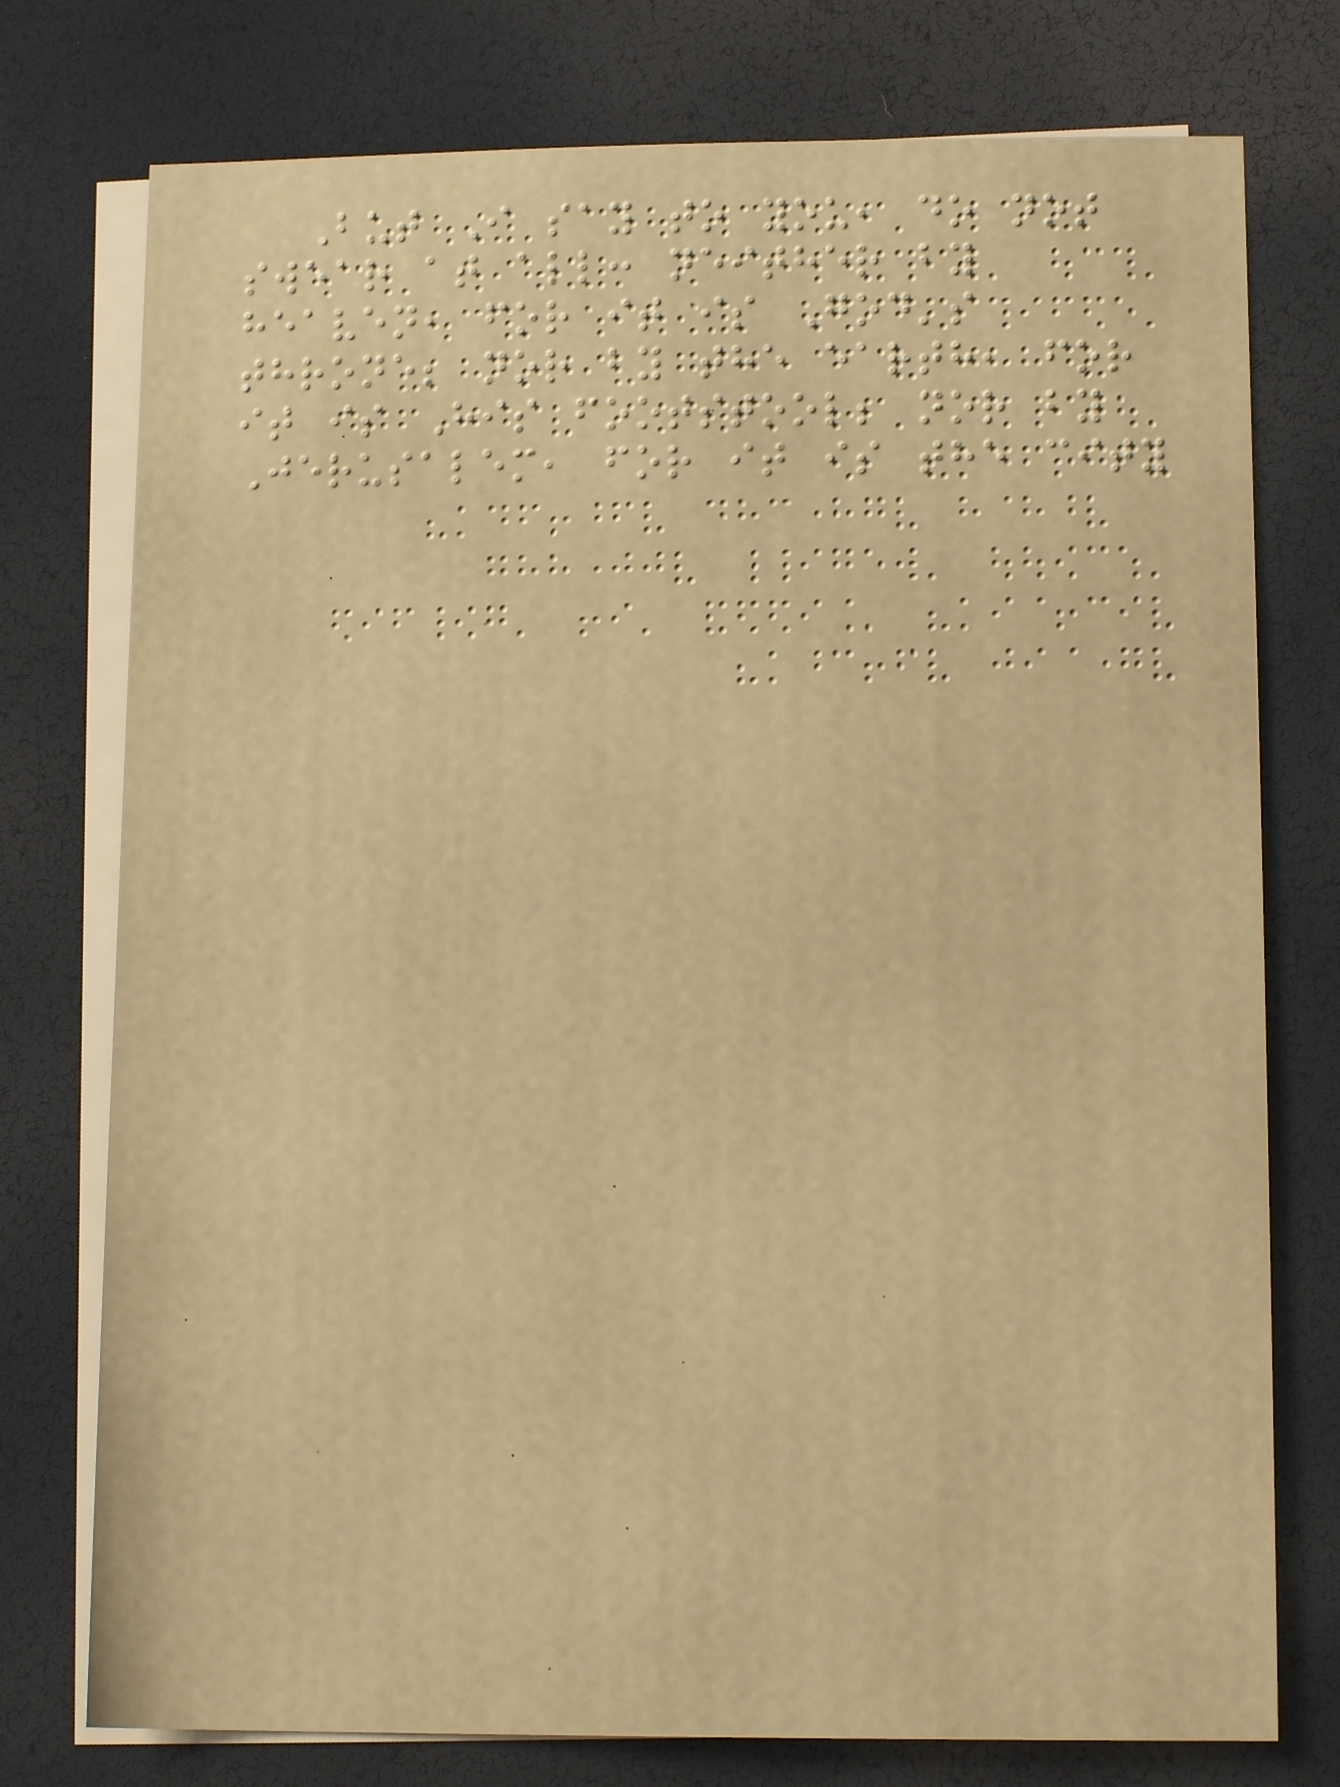But I say to you, do not
swear at all: neither by
heaven, for it is God's
throne; nor by the earth, for
it is His footstool; nor by
Jerusalem, for it is the city
